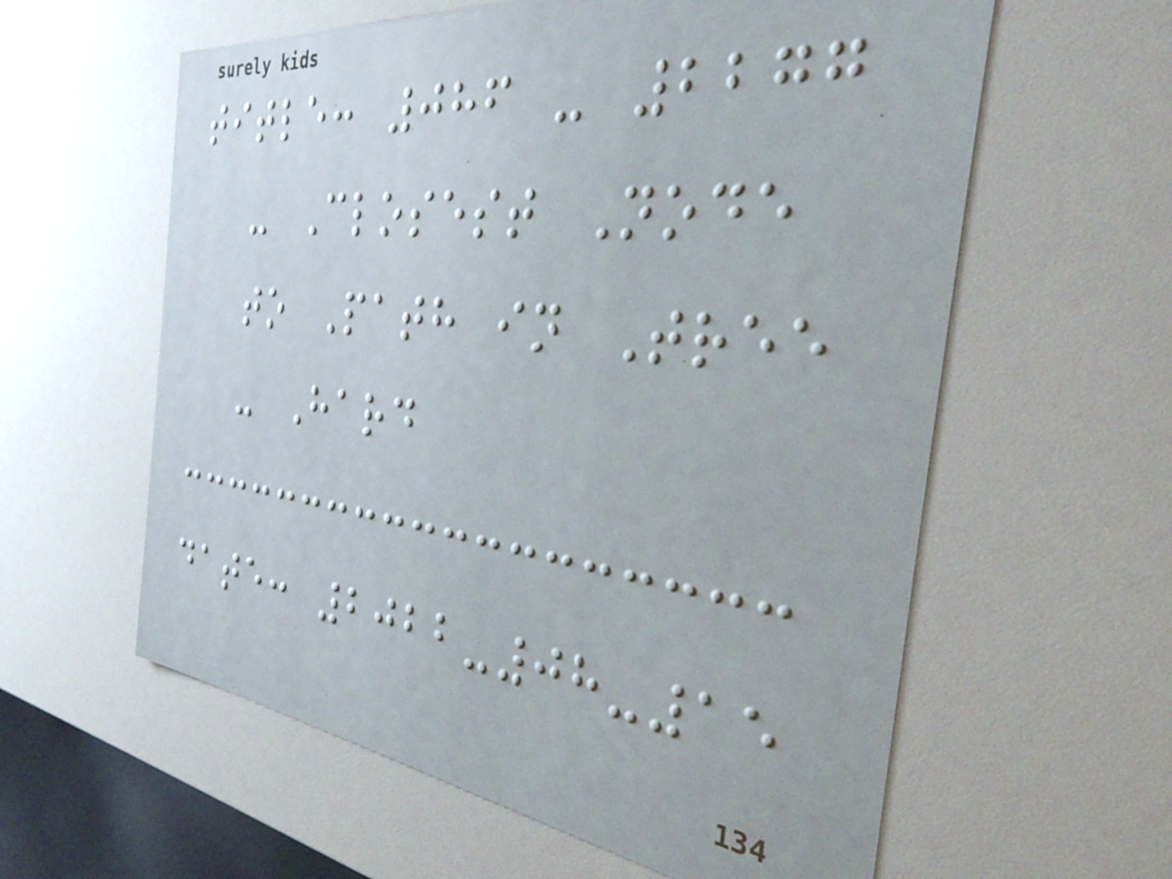title: 086 - 2277
- Closest Node
to Path in Tree
- Hard
date: 2022-08-15
